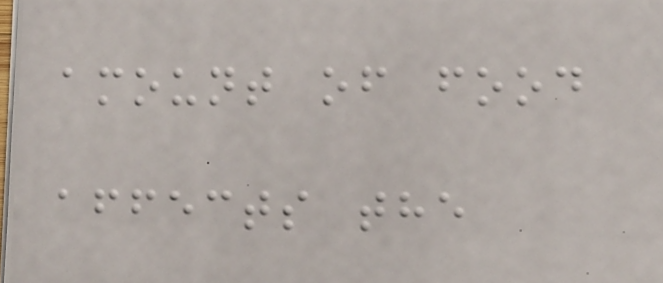amount of food
affects the
